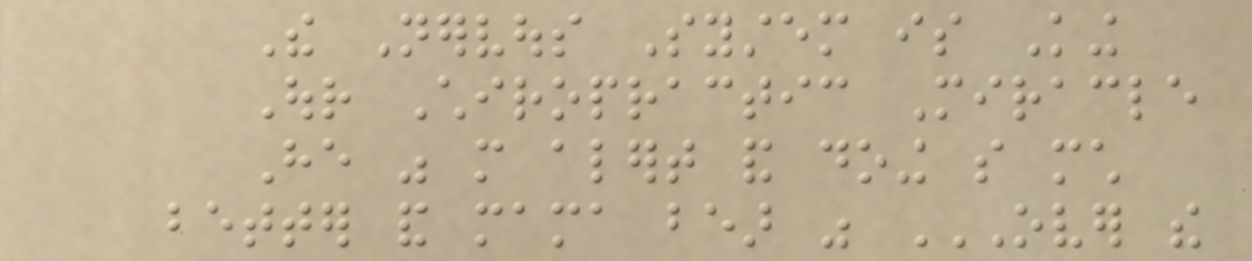The Nervous System is King
Our Chiropractic Miracle
He was more alert and doing so much
better and mama bear was OVER THE
